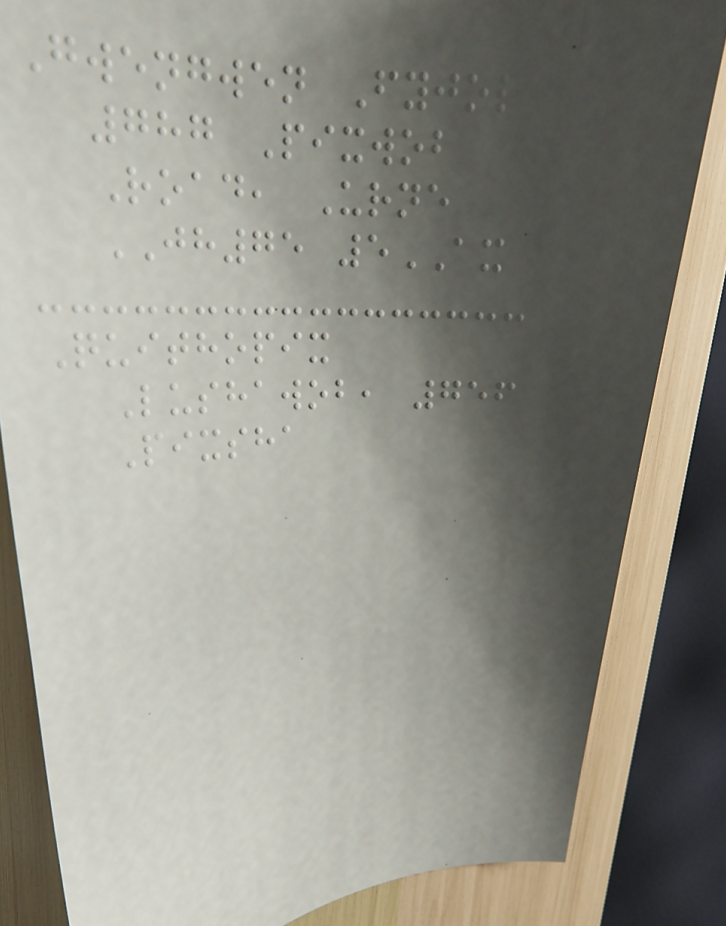Gwengwen Fyjor,
787 Pixwob
Road, Urne
JH75 5AX
Quithopix
Lushawob, 756
Pixsha
